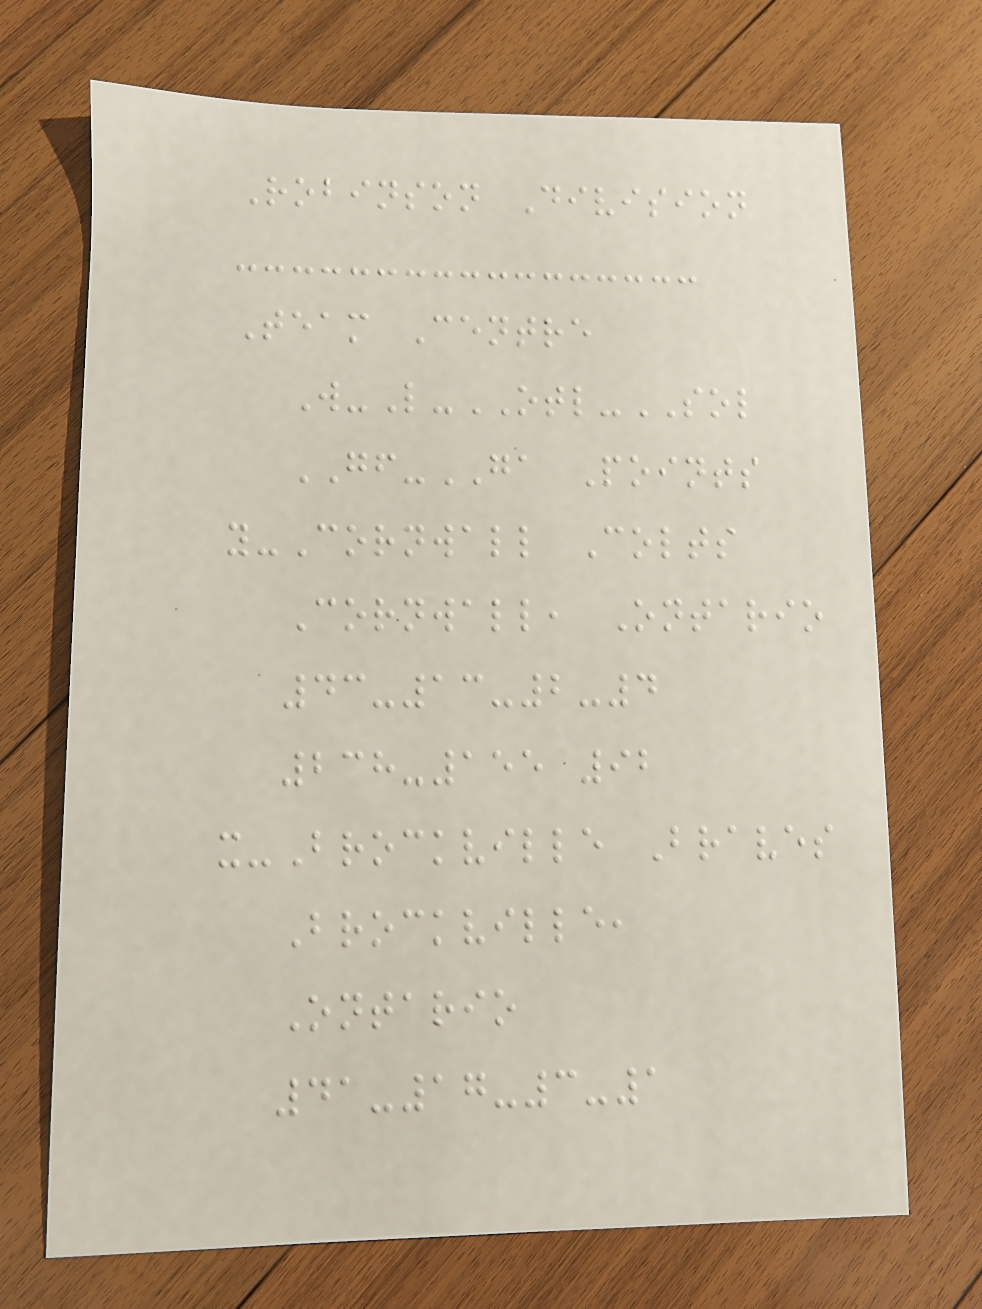Robinson Division
Team Centre
W-L-OTL-SOL
GF-GA Points
y-Cornwall Colts
Cornwall, Ontario
43-13-2-4
238-155 92
x-Brockville Braves
Brockville,
Ontario
41-17-3-1
